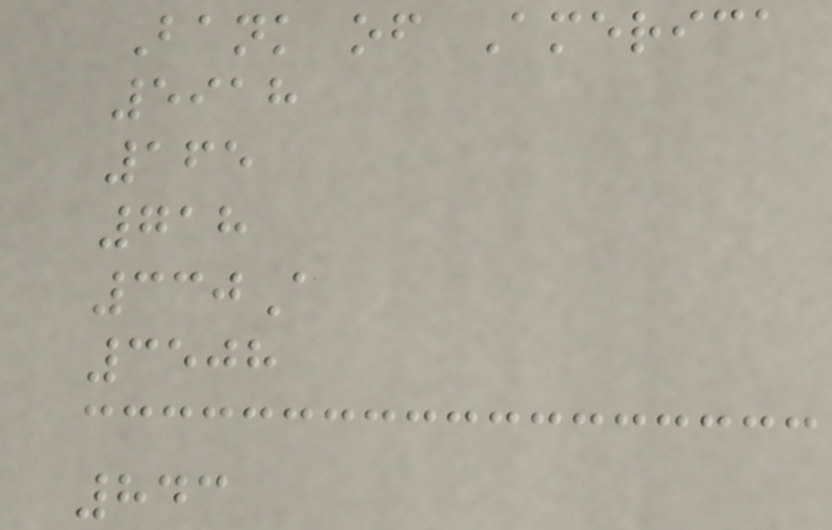Bank of America
5918
165
718
330A
3508
843
